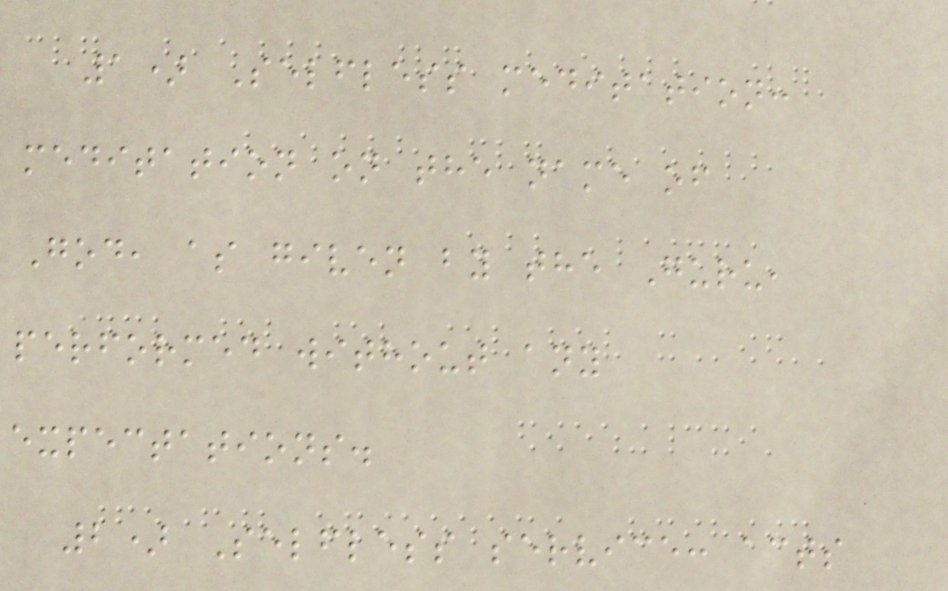1) Selfless meditation:
meditation on the name of
God, as given by the Guru,
performed without any
expectations.
2) Selfless service: acts
